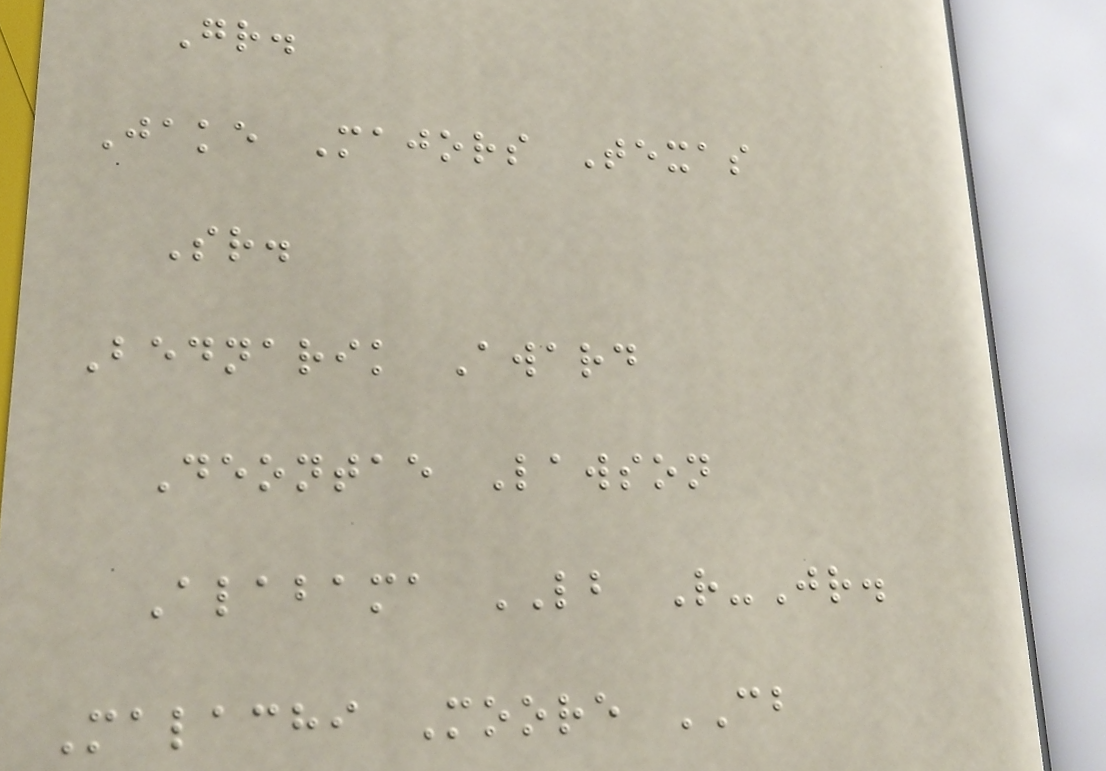Gr.
Jake Majors Texas
Sr.
Bednarik Award
Deontae Lawson
Alabama LB R-Jr.
Malachi Moore CB
